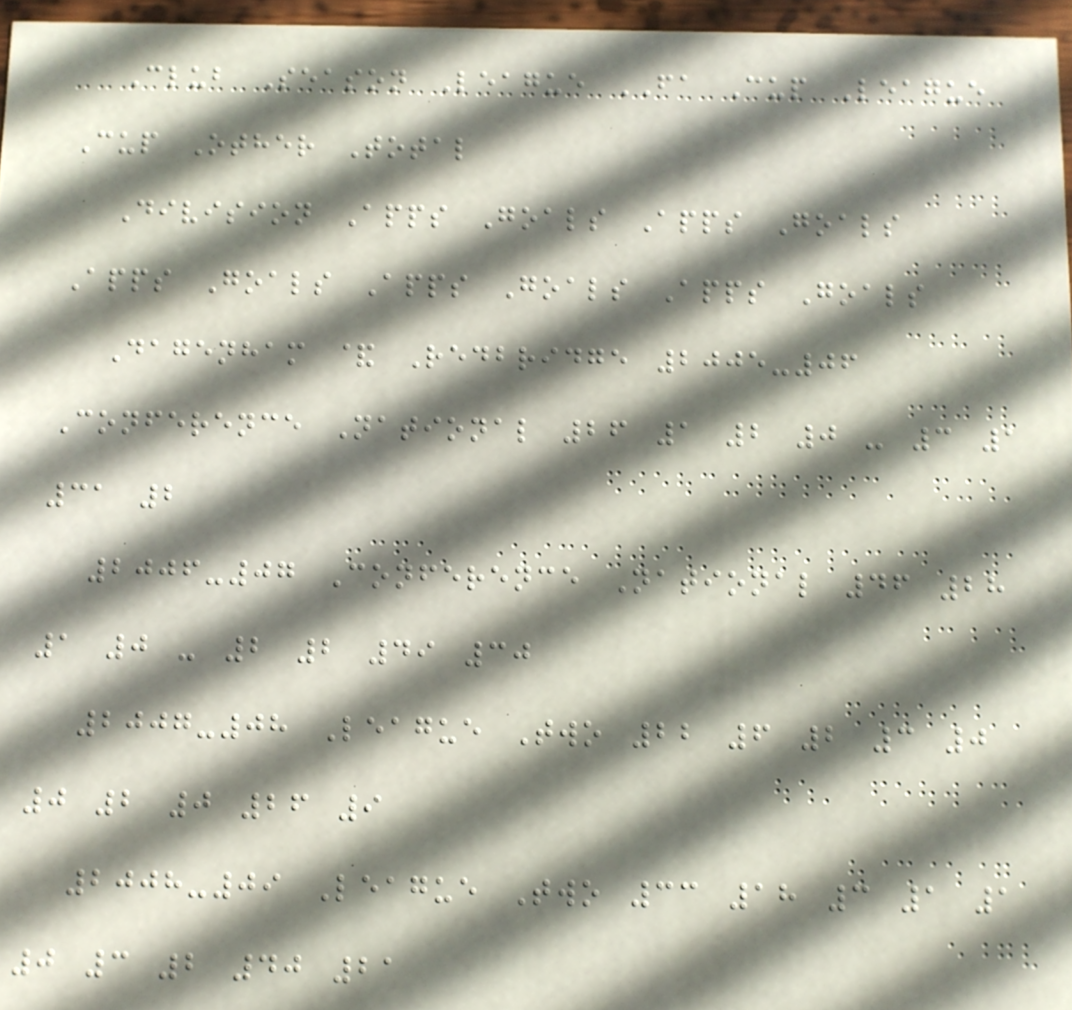Club Season League FA Cup League
Cup Other Total
Division Apps Goals Apps Goals
Apps Goals Apps Goals Apps Goals
Dagenham & Redbridge 2005-06
Conference National 26 1 2 0 - 3 1
31 2
2006-07 Conference National 46 28
1 0 - 2 2 49 30
2007-08 League Two 22 6 2 3 0
0 2 0 26 9
2008-09 League Two 33 18 3 1 1
0 3 2 40 21
